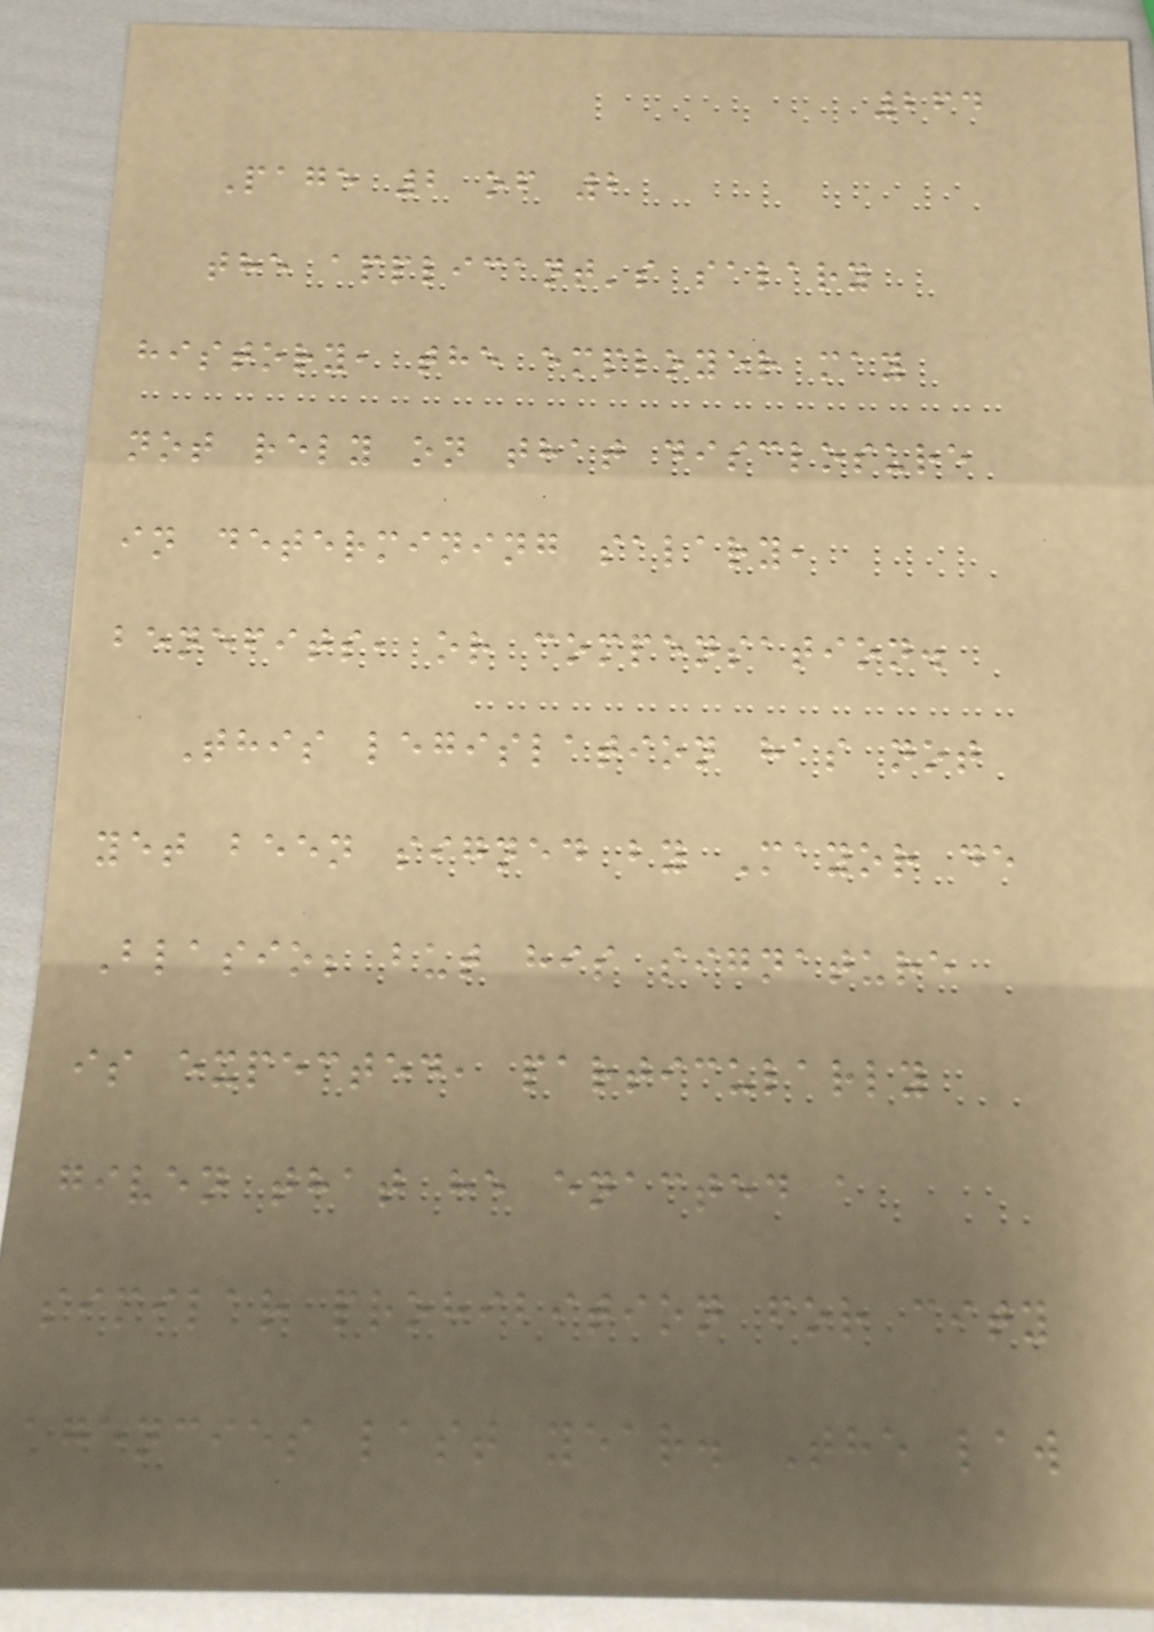264
Page 2 of 2
the applicant's salary
history, the employer may
not rely on that disclosure
in determining salary,
benefits, or compensation.
This legislation has not
yet been signed by Mayor de
Blasio; but his signature
is expected, particularly
given that he enacted a
similar prohibition for city
agencies last year. The law
